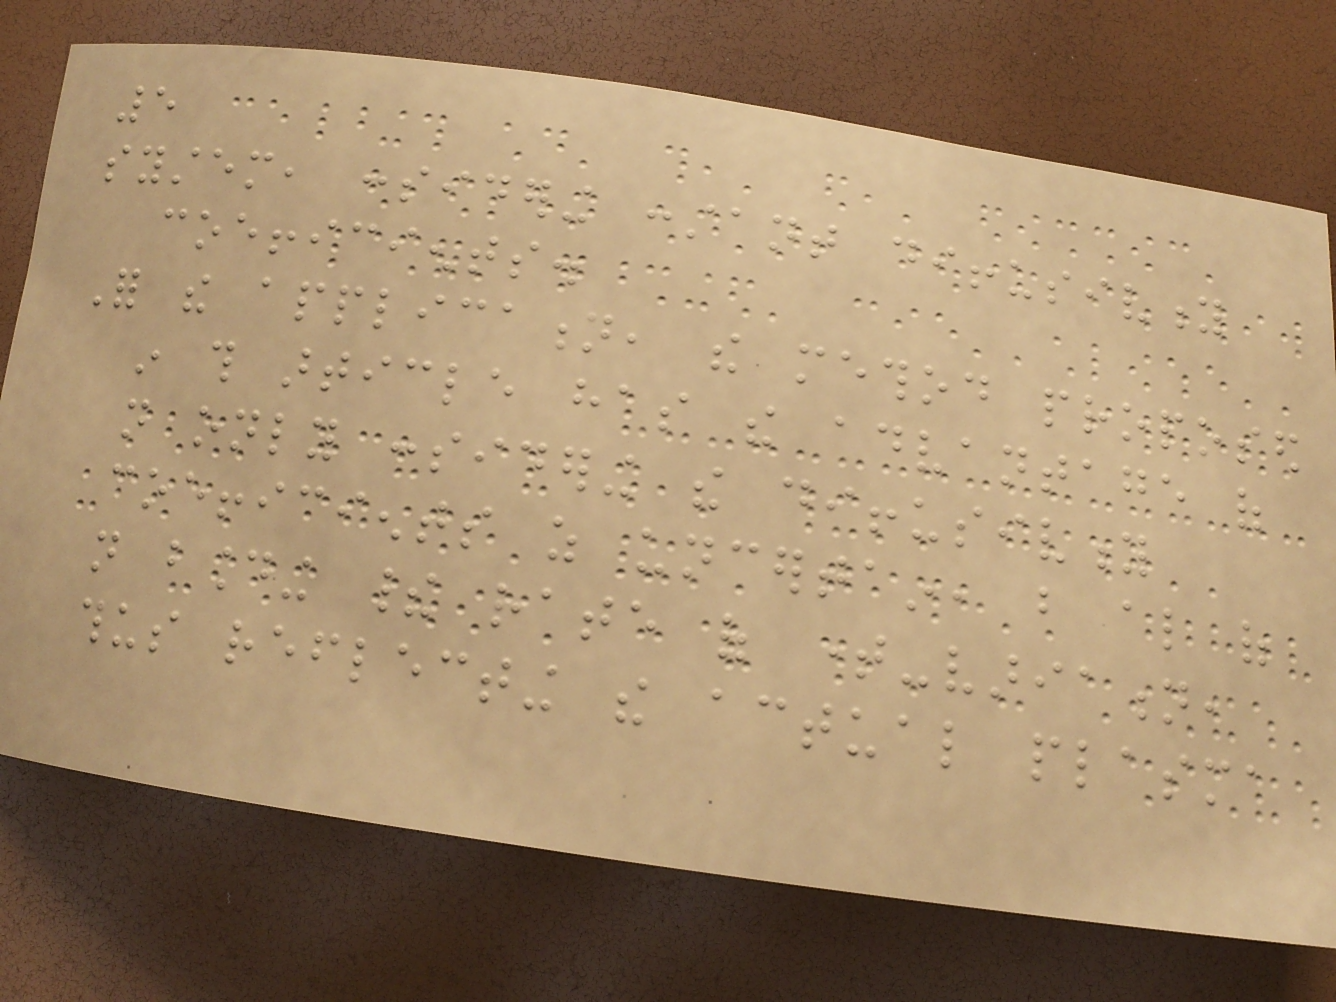5
system, considering constant diffusivity
coefficients.
For the application, the method proposed
in this article has the advantage of
not only considering the diffusivity
coefficients as uncertain, but also of
not bounding their rate of time-variation,
thus reflecting the actual plasma
